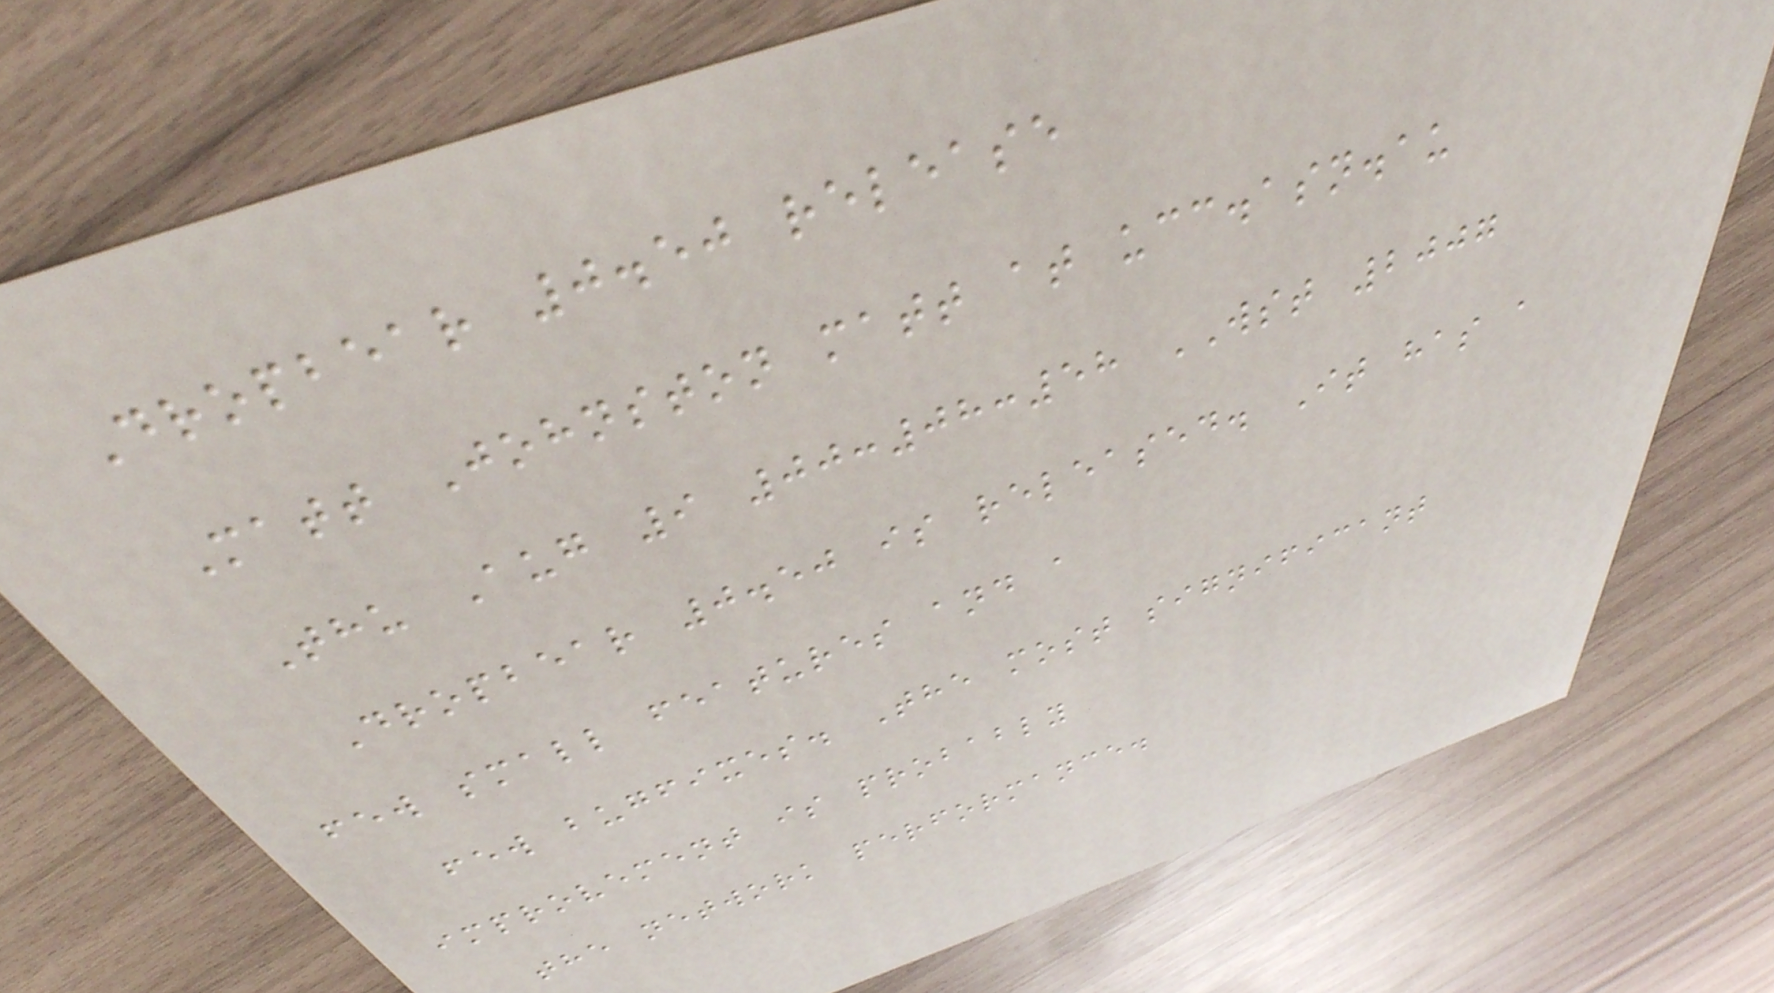Dropbear 0.50 release
Matt Johnston matt at ucc.asn.au
Thu Aug 9 00:08:58 WST 2007
Dropbear 0.50 is released. It has a
few small features and a
few bugfixes. The most significant
improvement is probably
the network performance.
